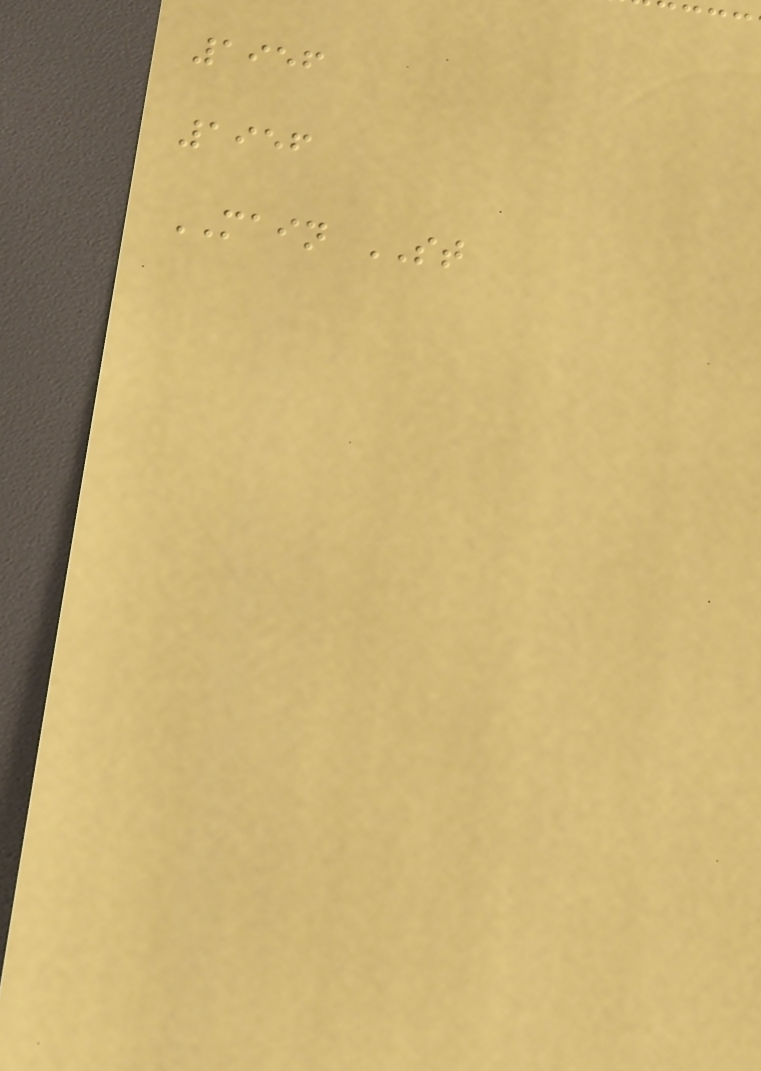1956
1956
MAIN ST
